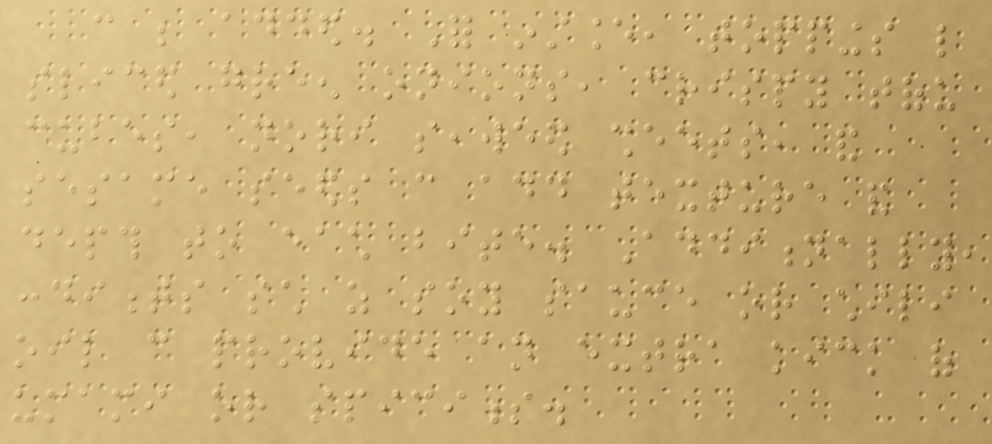can be added. For instance, toppings like
sliced green onions, crispy tofu
cubes, nori seaweed sheets, and
sesame seeds can add texture and
depth to each bite. Additionally,
condiments such as soy sauce or chili
oil can provide an extra kick of
umami or spiciness.
